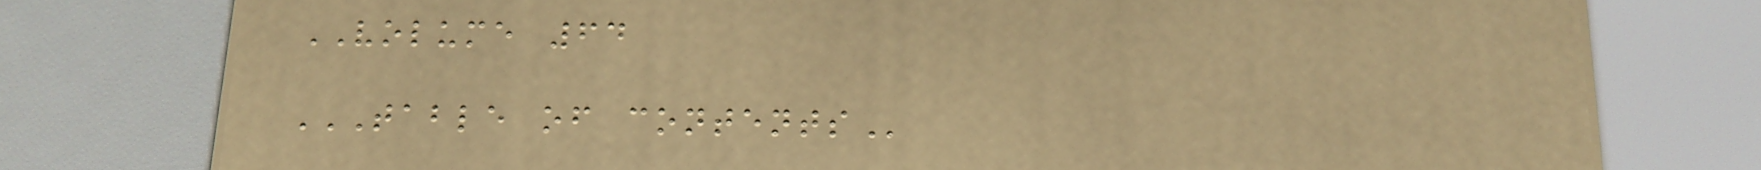VOLUME 64
TABLE OF CONTENTS
